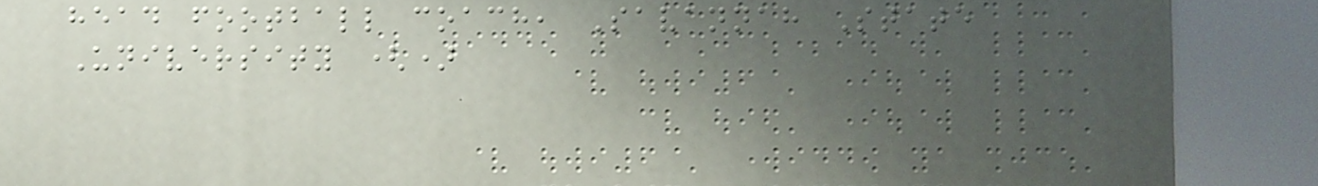head football coach, Savannah State
University ()
